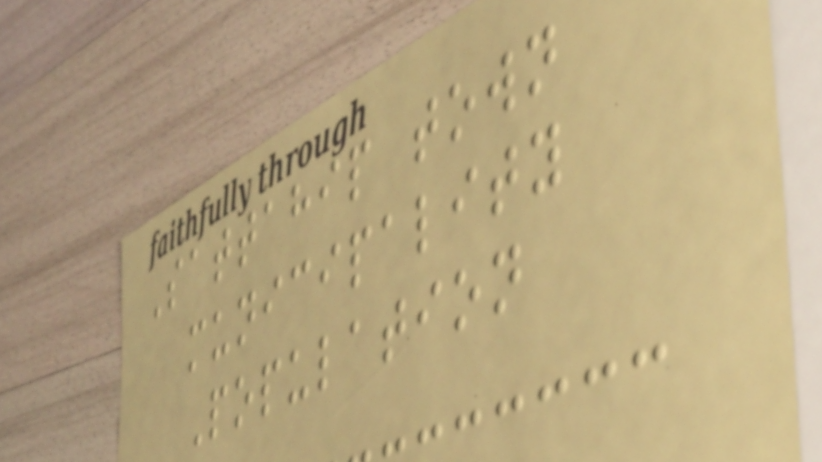Sattahip town
municipality
Population
